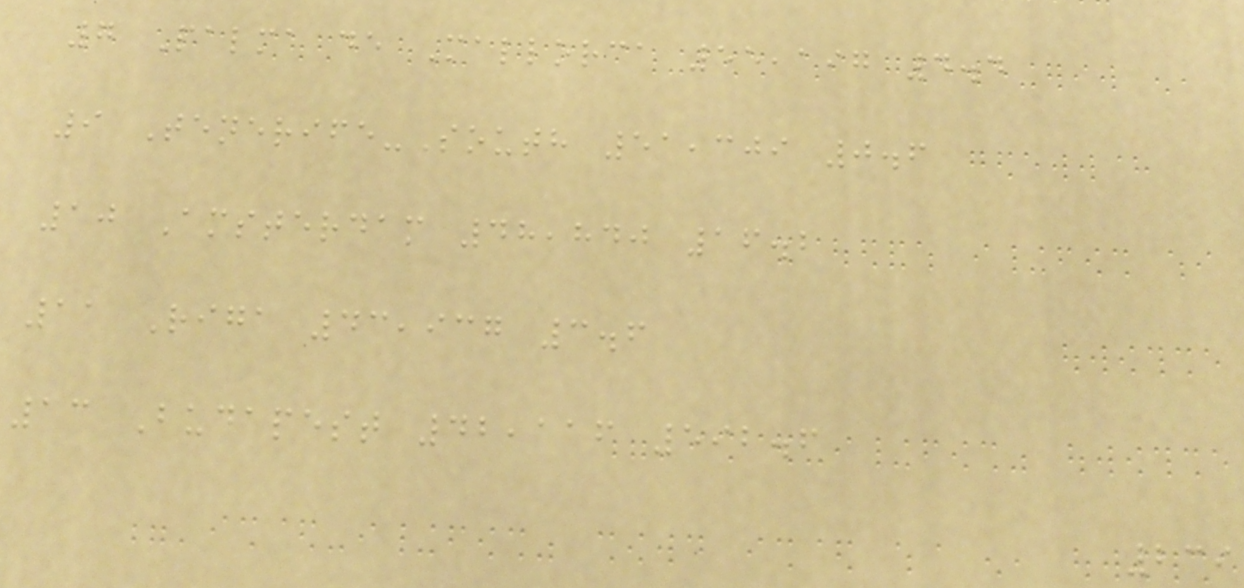7 Palma de Mallorca 55,197 4.4
9 Tenerife-South 51,309 0.6
10 Amsterdam 48,840 16.2
11 Riga 43,937 3.6
13 Budapest 42,116 592.6
239
